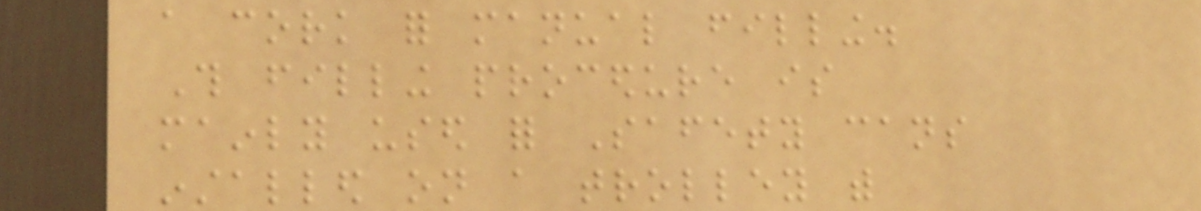a cork for manual filling.
This filling procedure is
mainly used for Safety cans
installed on a trolley with
